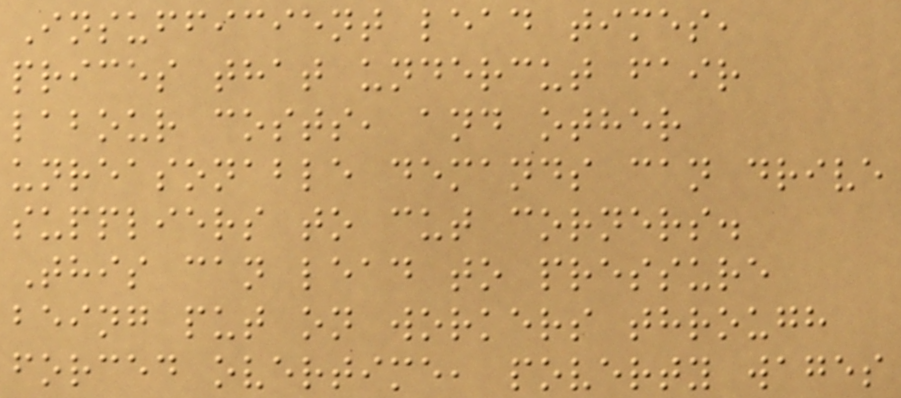Insufficient lead times,
prices that undercut fair
labour costs, and other
unreasonable demands can drive
suppliers to cut corners.
This can lead to pressure
being put on workers through
forced overtime, poverty wages
